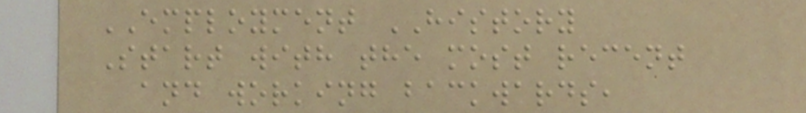EMPLOYMENT HISTORY
Start with the most recent
and working backwards,
